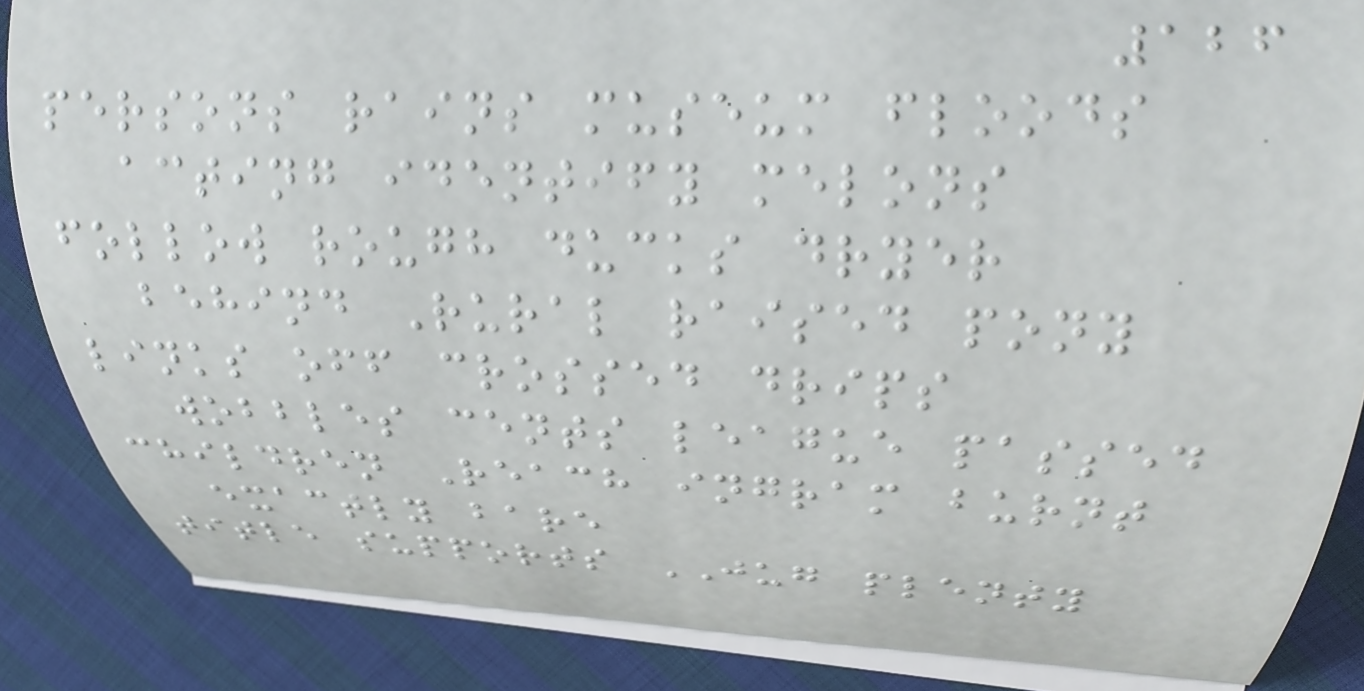126
persons rains museum floods
acting identify melons
follow rough ducks dryer
behind Rural raised pony
links off crossed drips
wobbles cents league passed
children Reach ingram burnt
exactly bare
title supports JUG plenty
